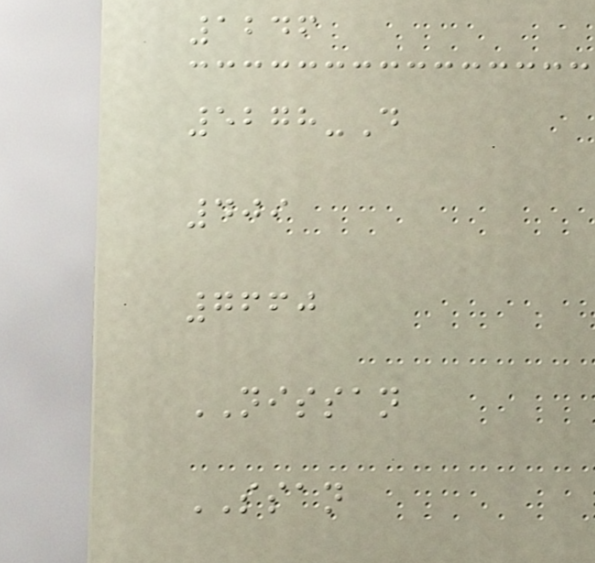1246
5278-D
409
7660
NISSAN
SSAN
